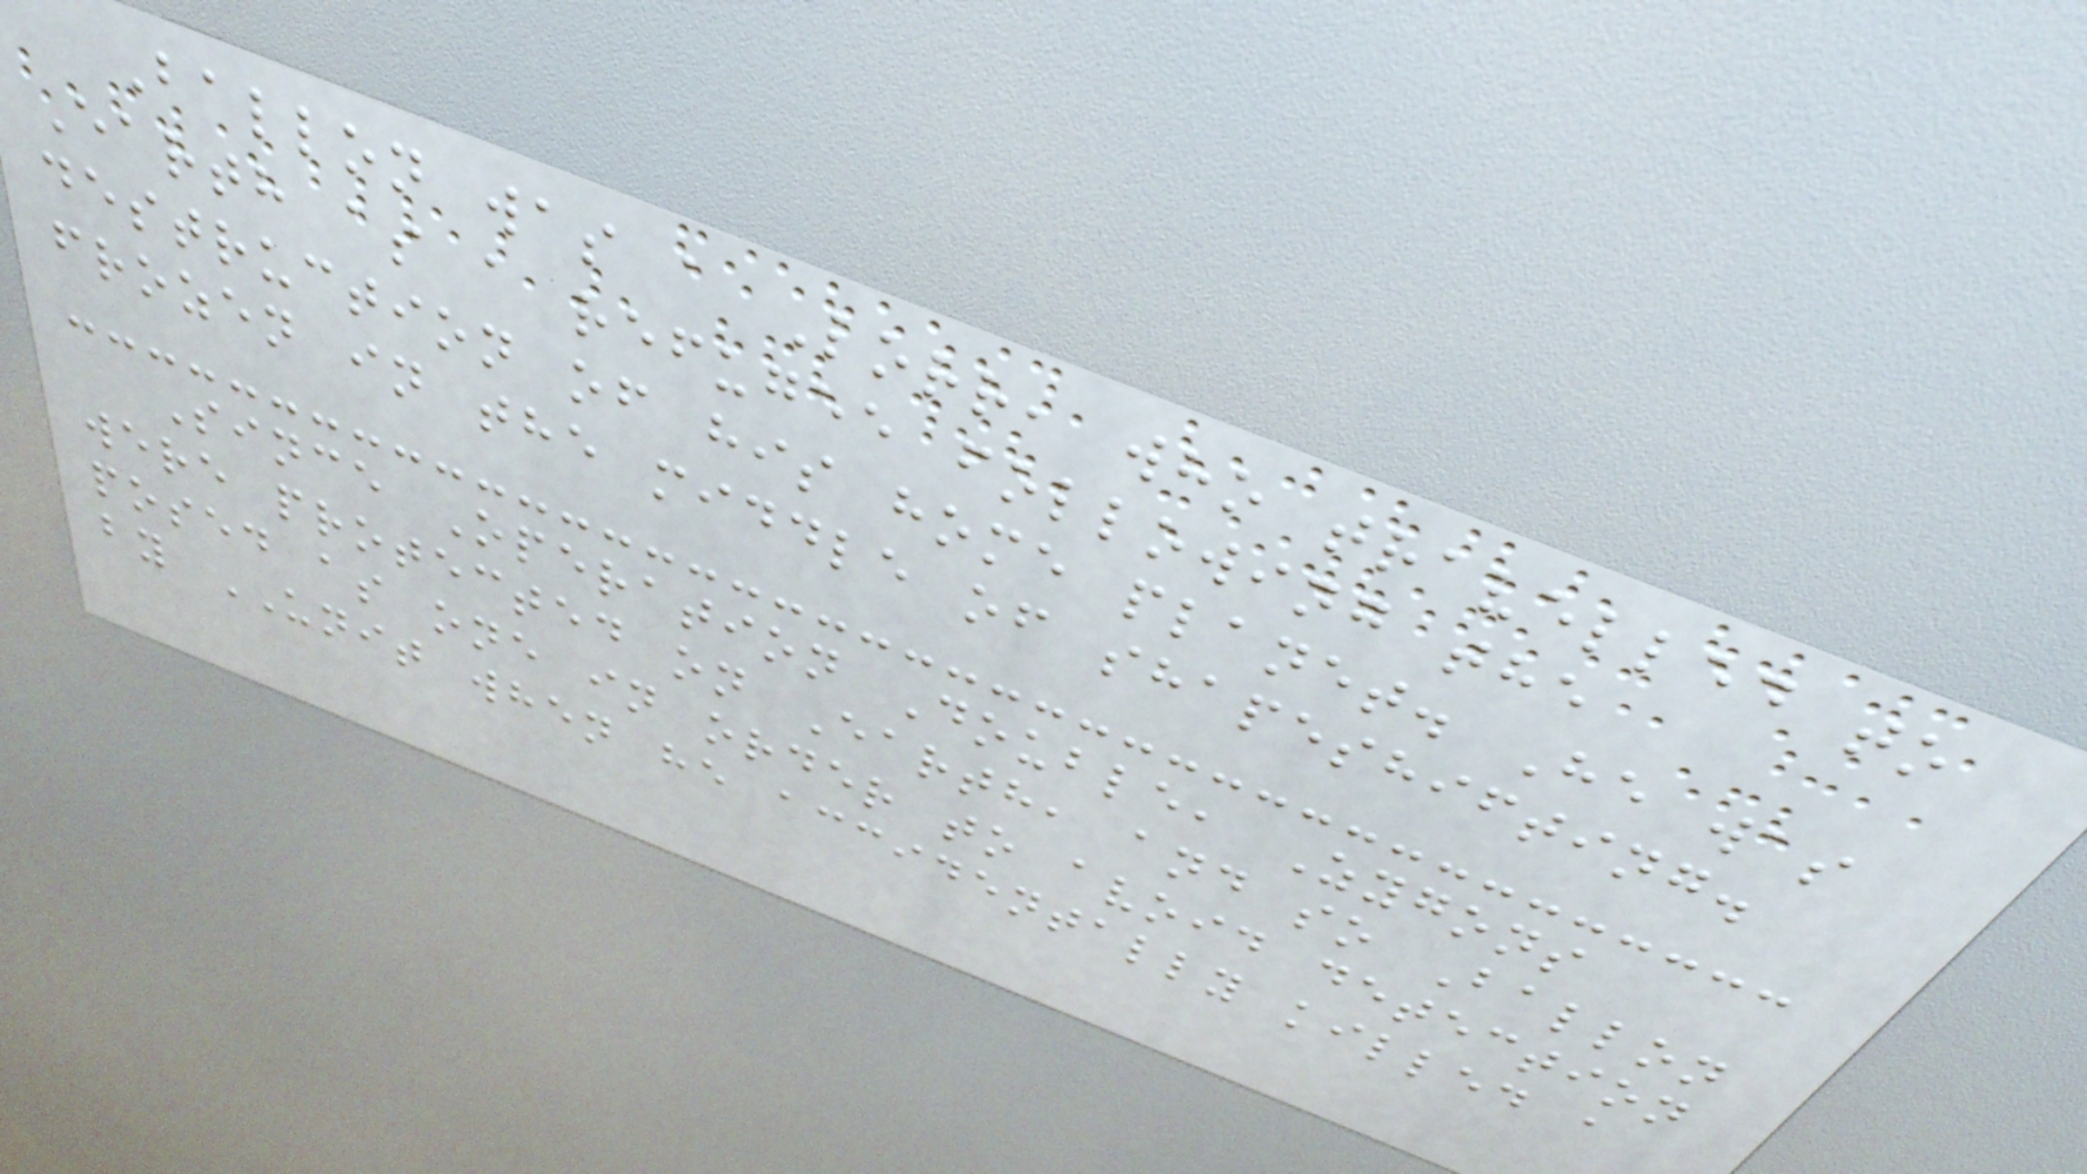Ballon was a Lorr, who travelled to
Earth as a refugee following the
destruction of his home planet. He was
frozen in the middle of shapeshifting.
Since Operation Double, Zygons
were protected on Earth, and so Ballon
posed as one in order to avoid detection
by UNIT when he accidentally killed a
